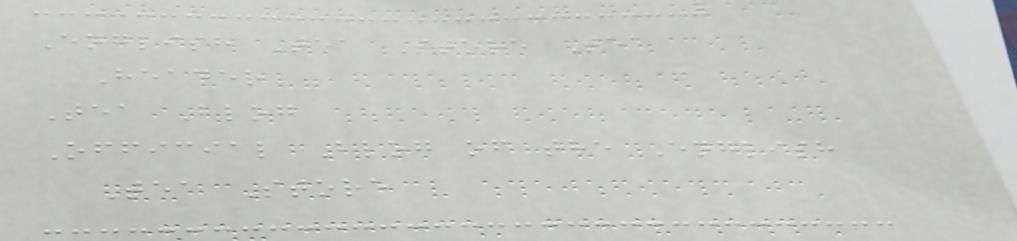English Tea Store Tea
Header
Tea Blog
Official Blog of the English
Tea Store
